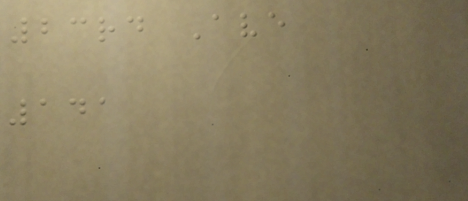23rd Ave
141
